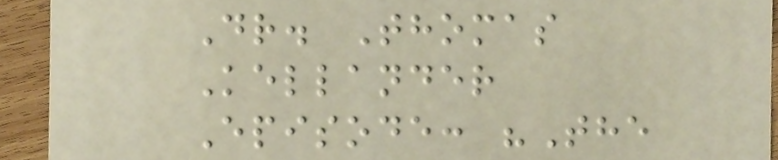Dr. Thomas
Kellander
Episode: "The
